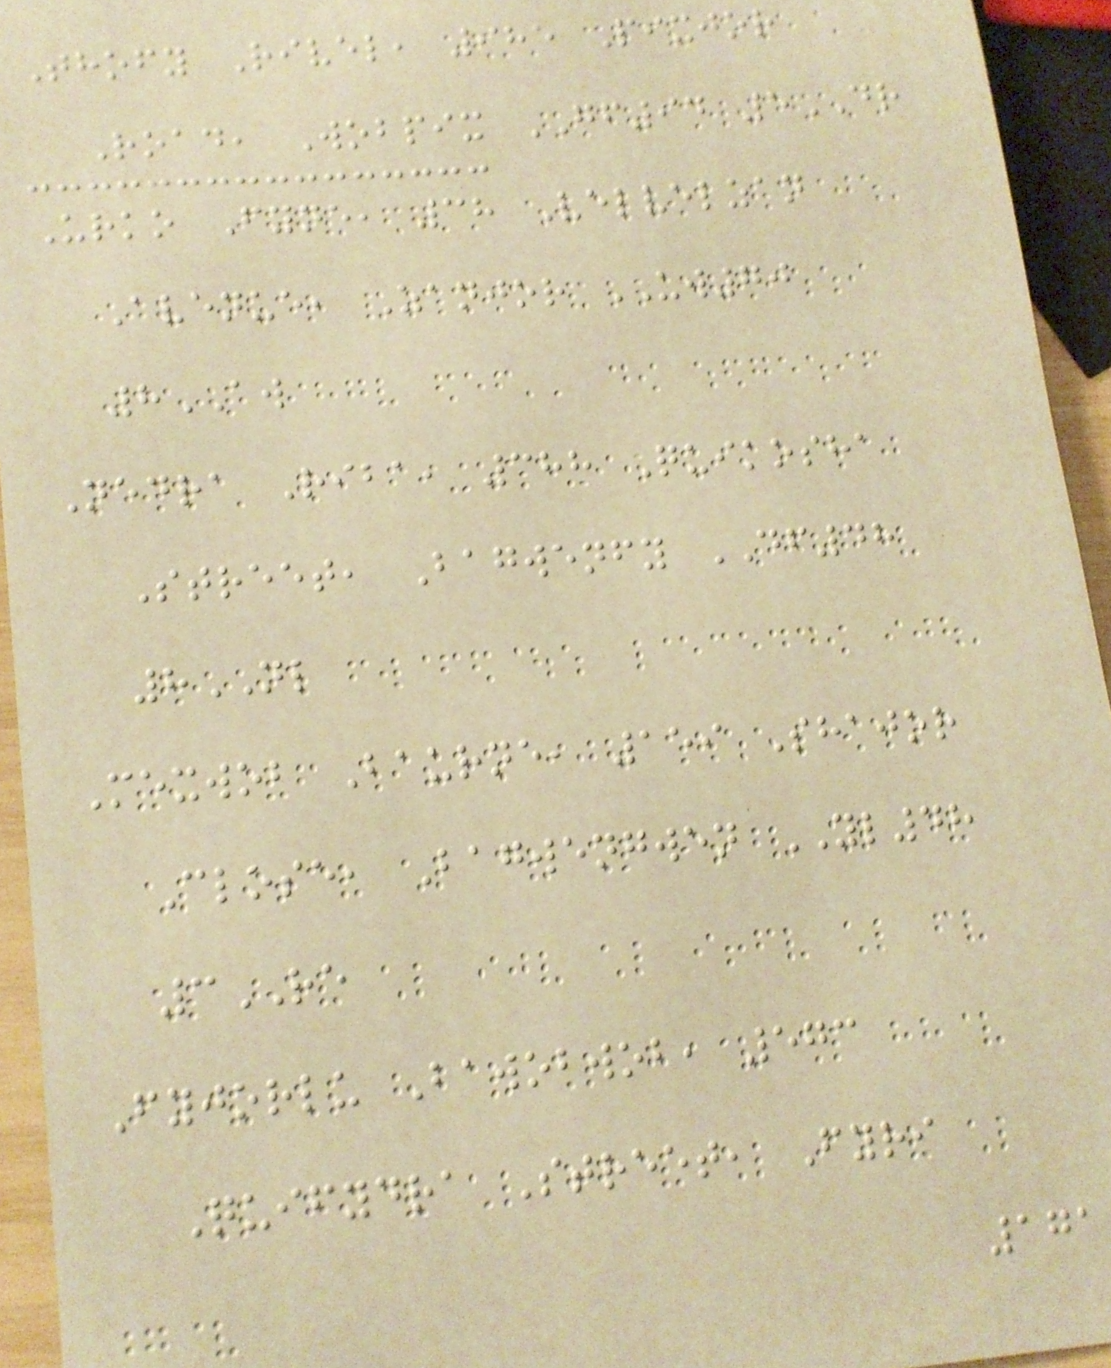Thofy Rivel, 985 Pixjor
Road, Wobpix GF94 5DR
Urko Fyne, 38 Velvelzan
Avenue, Zanjor UW70
8AW
Nedra Riba, 388 Quikosha
Street, Bagwenfy DF48
8NL
Mexwob Baurne, 159 Shajor
Close, Bagwengwen YL48
3RE
Fyjorlu Bawobwob, 573
Quifydra Street, Fyri
171
